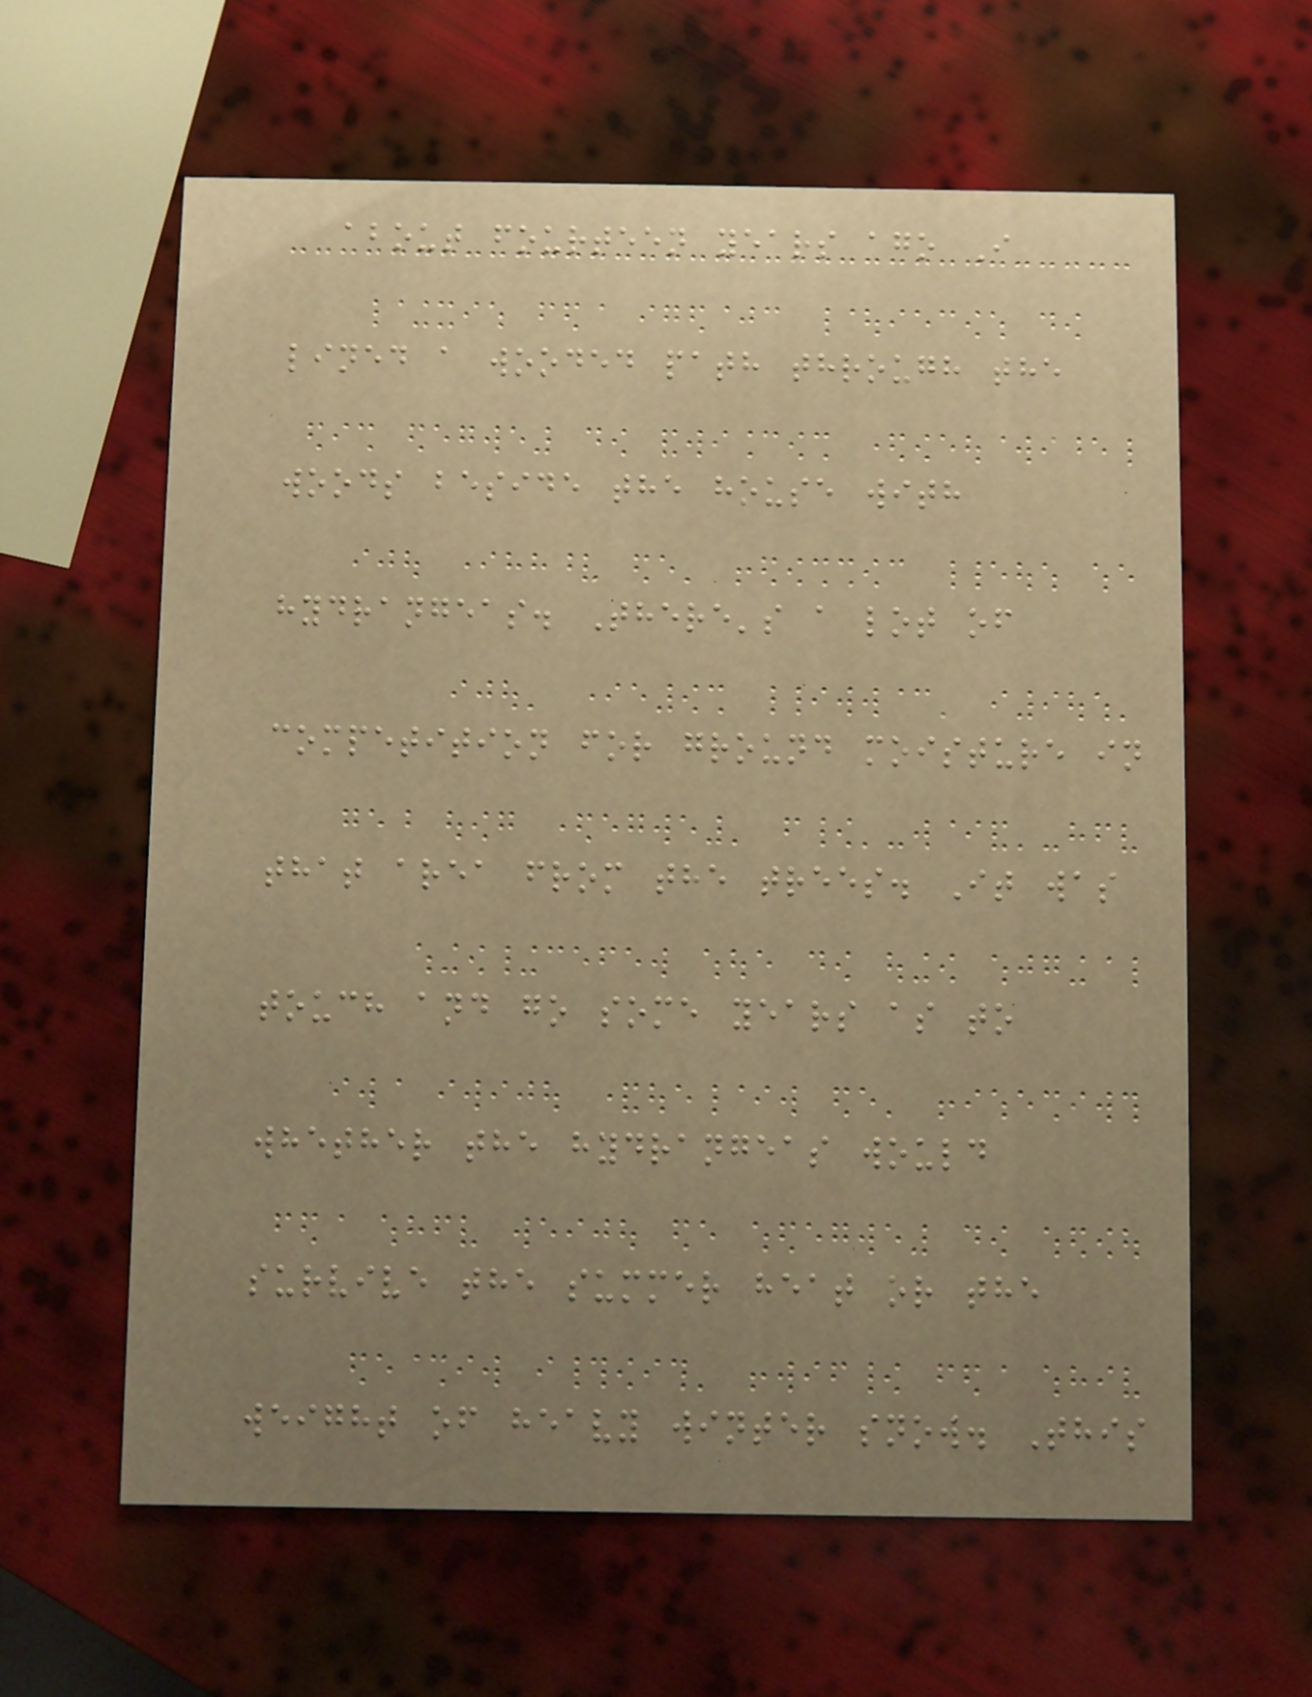about fourteen years ago I
lined a wooded path through the
woods beside the house with
hydrangeas. There's a lot of
competition for ground moisture in
that area from the trees. It was
touch and go some years as to
whether the hydrangeas would
survive the summer heat or the
weight of heavy winter snow. This
